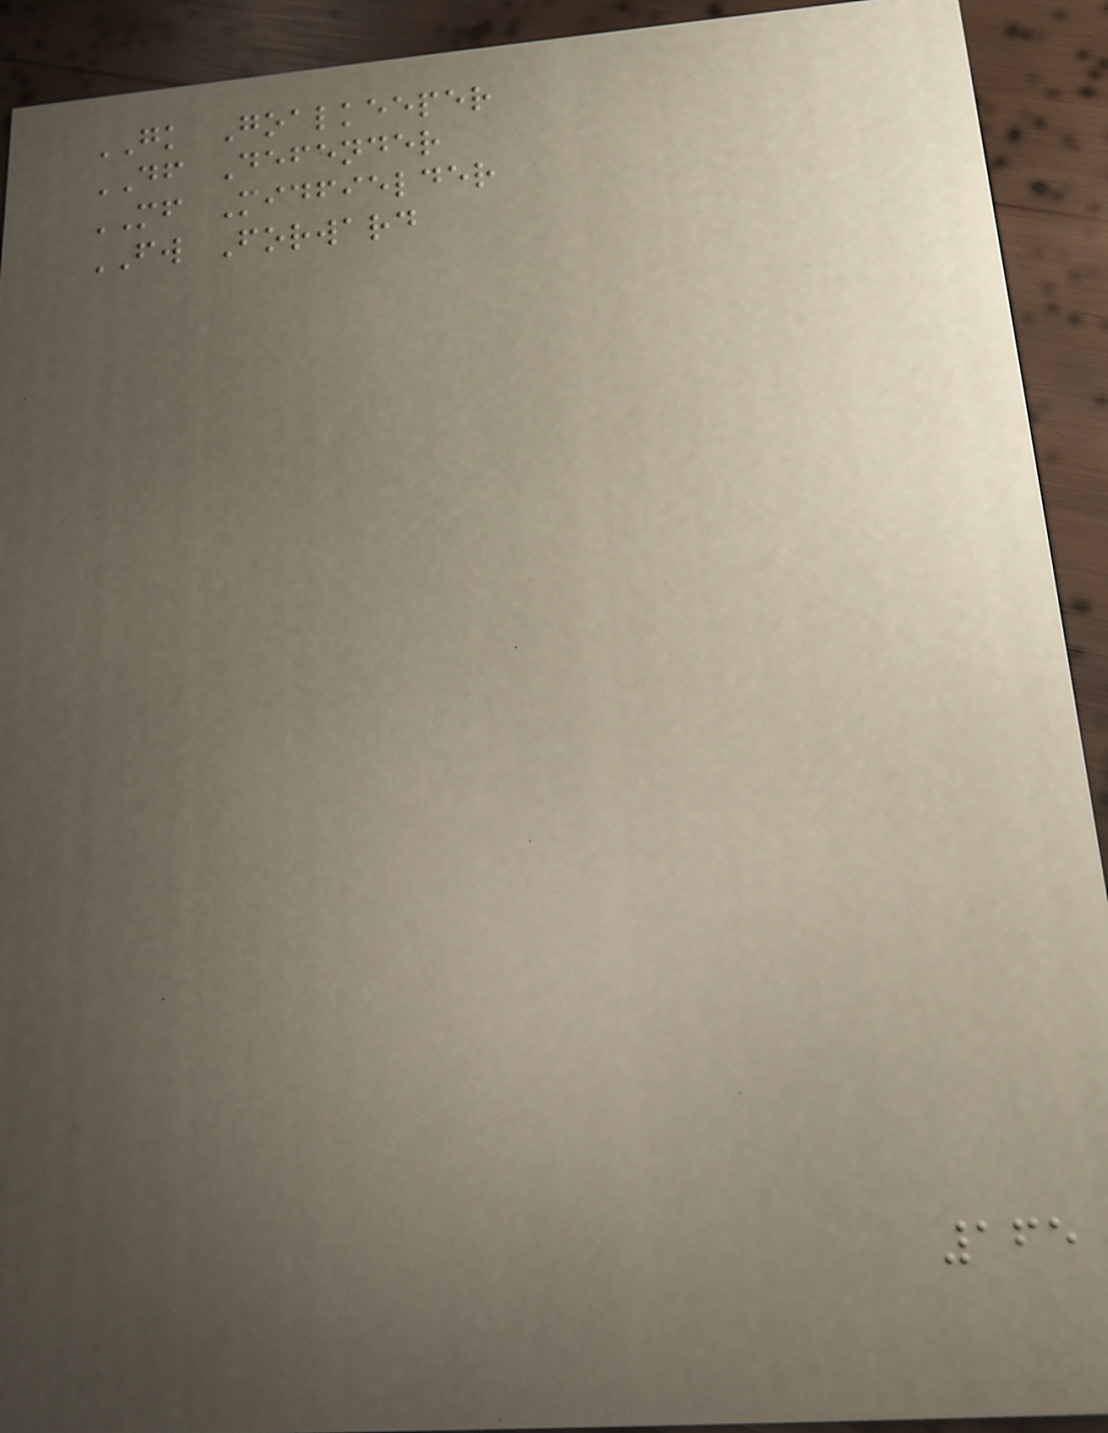GK Goalkeeper
DF Defender
MF Midfielder
FW Forward
165
